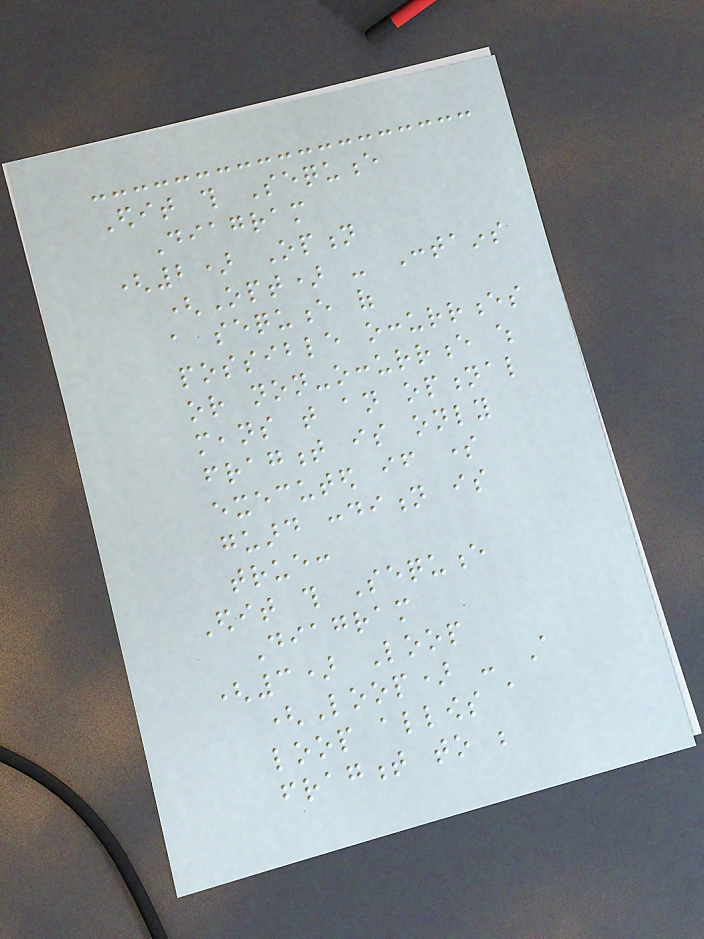Edit this Sequence
Diagram
(2) Option
(Opt) - Contains
a sequence of
possible occurrences
or non-occurrence which
means that an optional
fragment is only
executed if some
guard condition is
true:
Edit this Sequence
Diagram
(3) Loop
(Loop) - A
loop allows a
fragment to be
